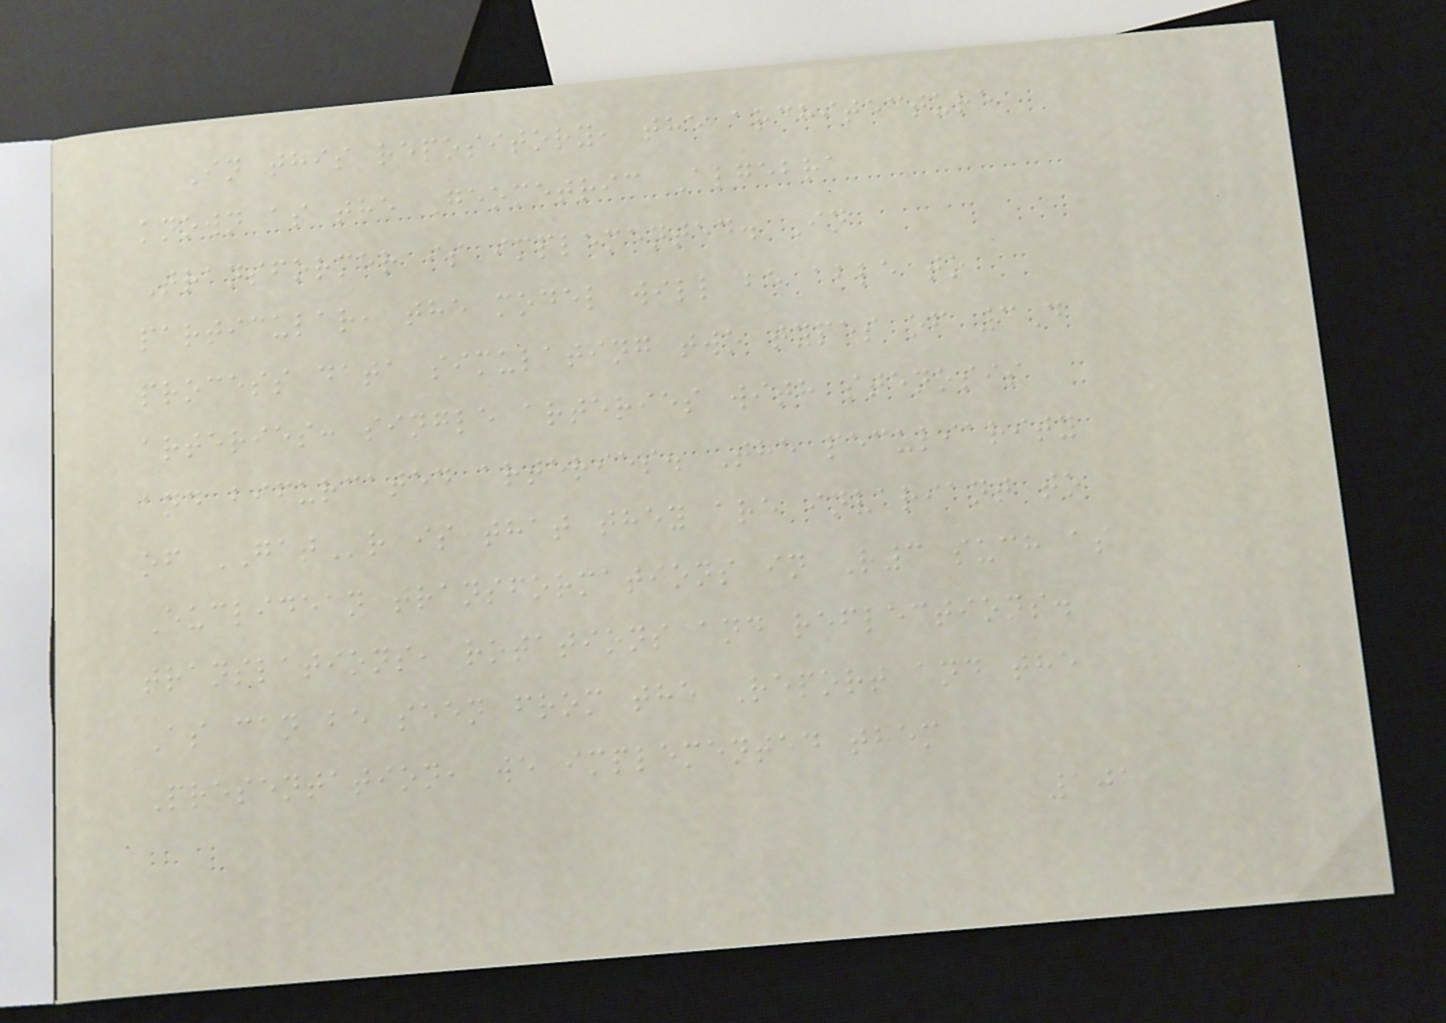In this repository, the architecture
known as the Geometric Algebra
Transformer is implemented. In
particular, the model will be able to
process data simulating two types of 3D
arteries: single arteries with stenosis
and bifurcated arteries. The peculiarity
of GATr is that they are invariant to
Euclidean transformations in R3 such as
translations, rotations and reflections.
As can be seen from the Report and the
Presentation, we implemented them
101
